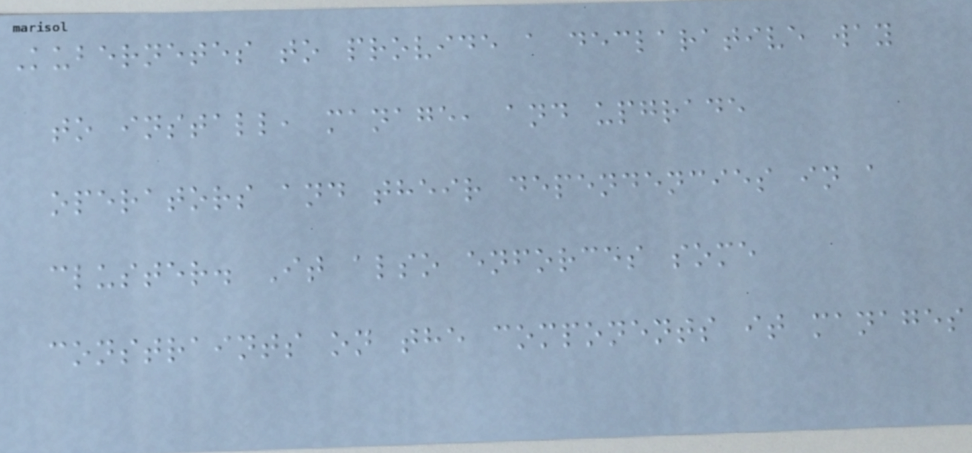Kubernetes to provide a declarative way
to install, manage, and upgrade
operators and their dependencies in a
cluster. It also enforces some
constraints on the components it manages
